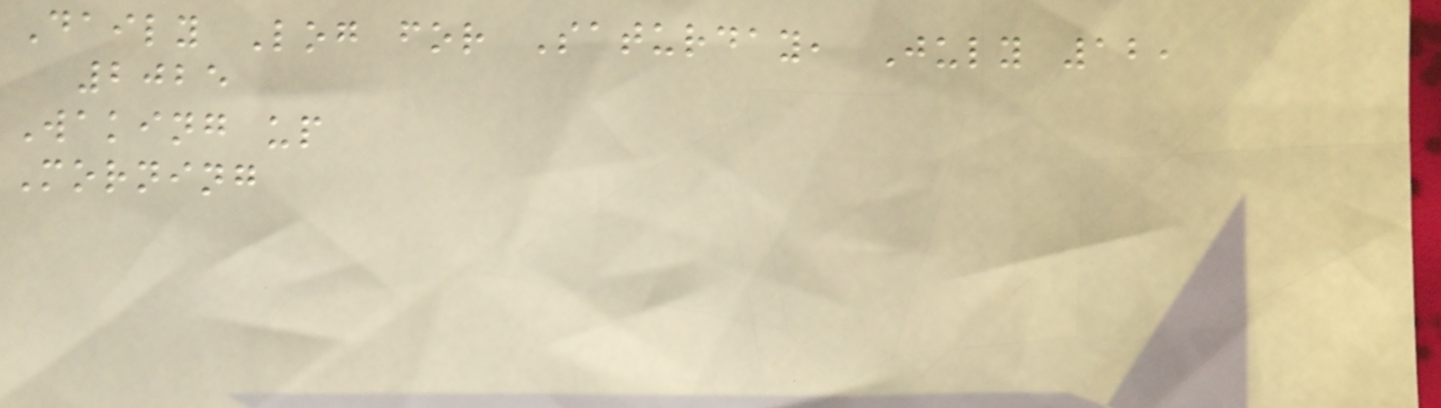Daily Log for Saturday, July 12,
2025
Waking up
Morning
